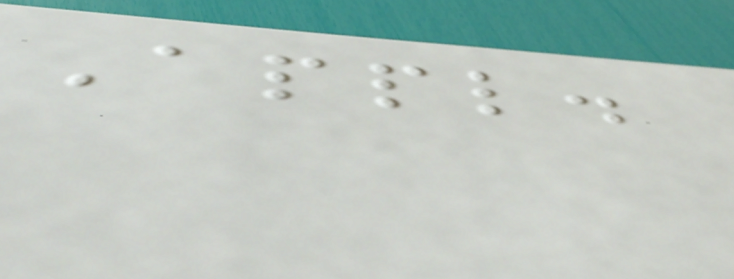Appl.
